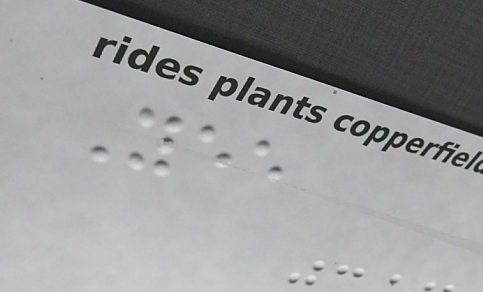Yee
